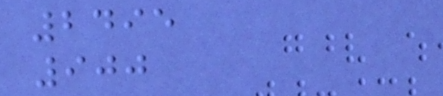2495
900
